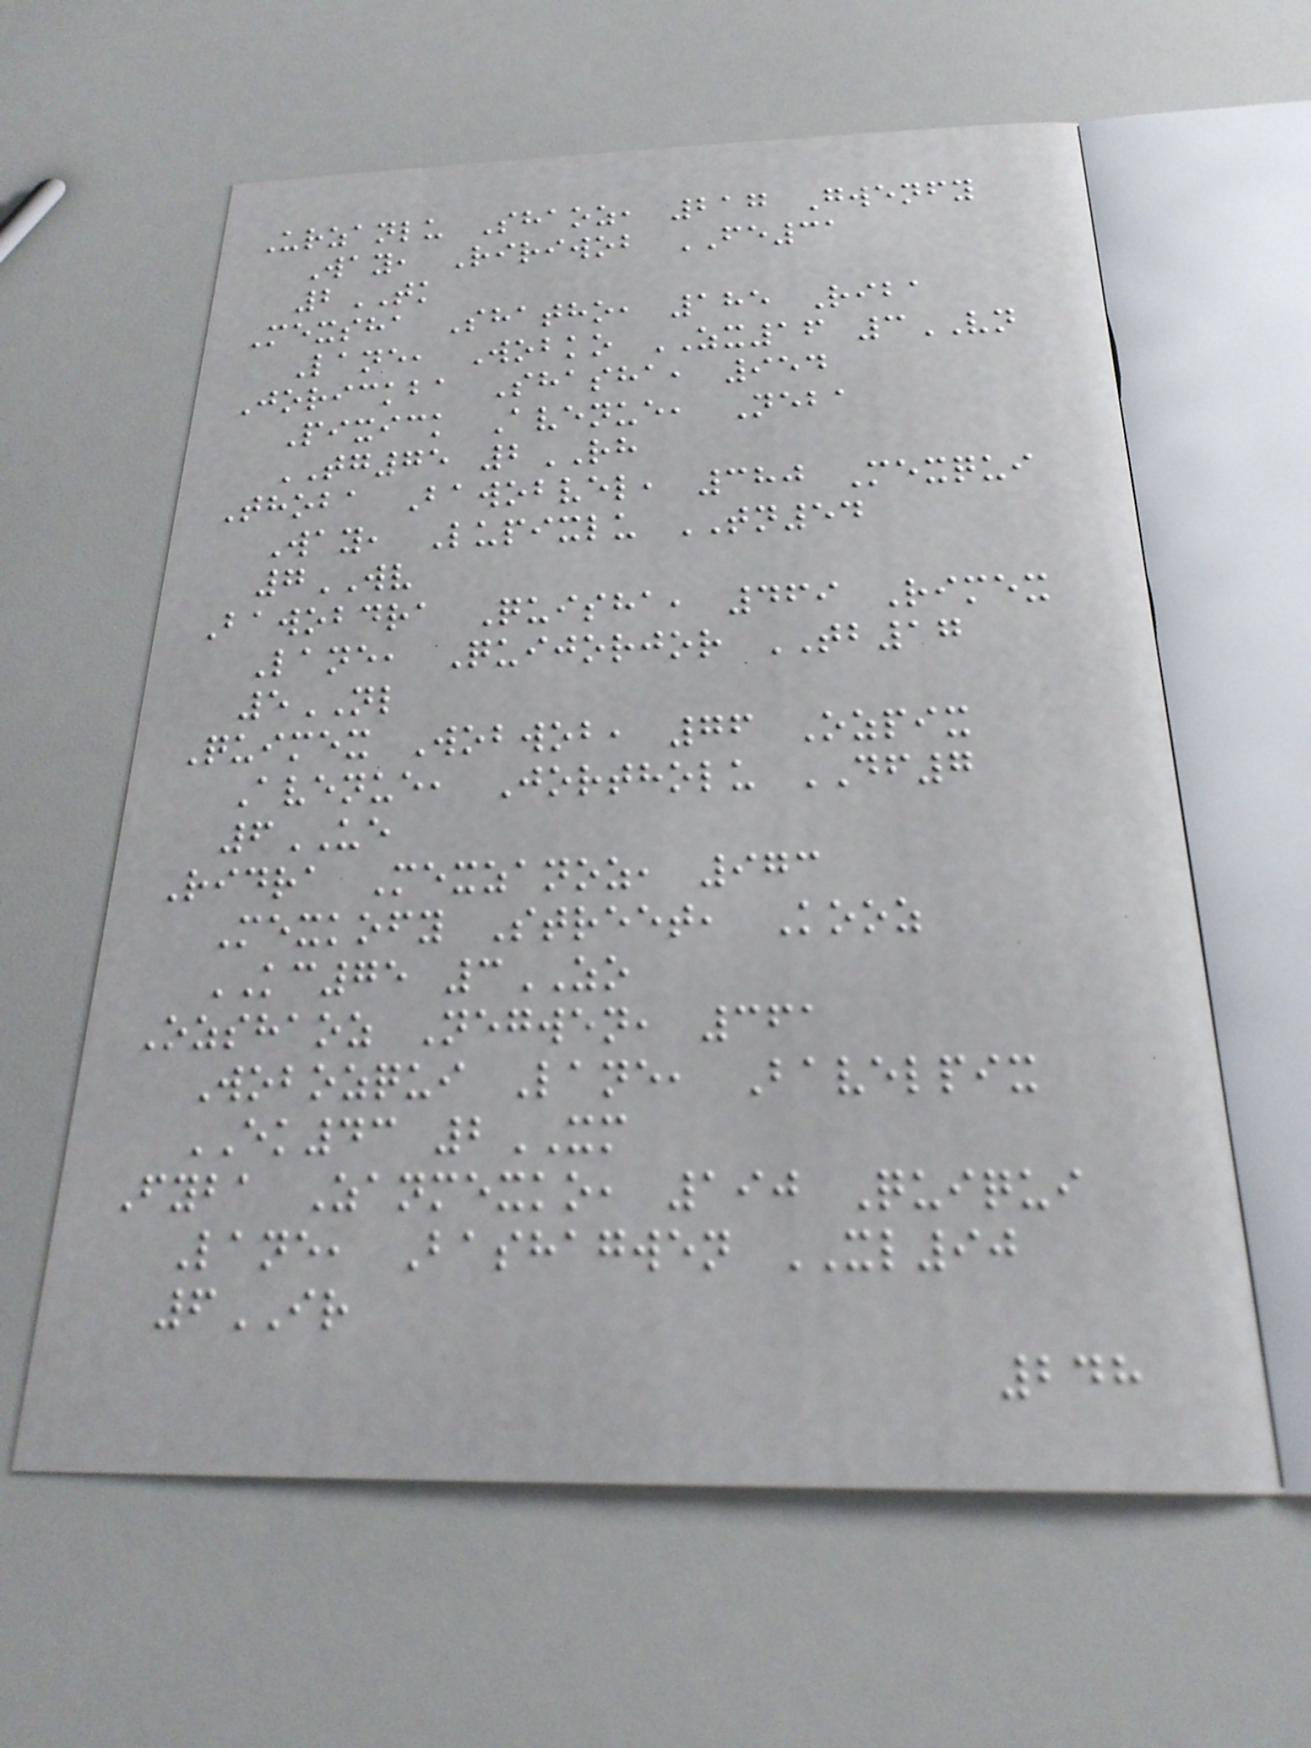Urzanlu Shaoz, 217 Gwenfy
Way, Ririwob FE31
2TK
Mexsha Shatho, 185 Riba
Lane, Wobko ZX16 3VN
Jorickba Shasha, 954
Pixick Avenue, Neba
TG75 2RH
Thoba Bawobvel, 380 Mexqui
Way, Lupixlu TN54
7WV
Bawobdra Quisha, 469 Rimex
Lane, Quijorjor TB17
5NL
Quimex Wobwob, 76 Ozpix
Avenue, Jortholu DF7
6UE
Ridra Mexzanoz, 973
Mexkofy Street, Kooz
KC75 3ZO
Ozshaoz Negwen, 361
Wobozqui Lane, Bavelpix
EK43 2XM
Fyba Zanmexko, 190 Quiqui
Lane, Bashagwen XL90
6IR
248
